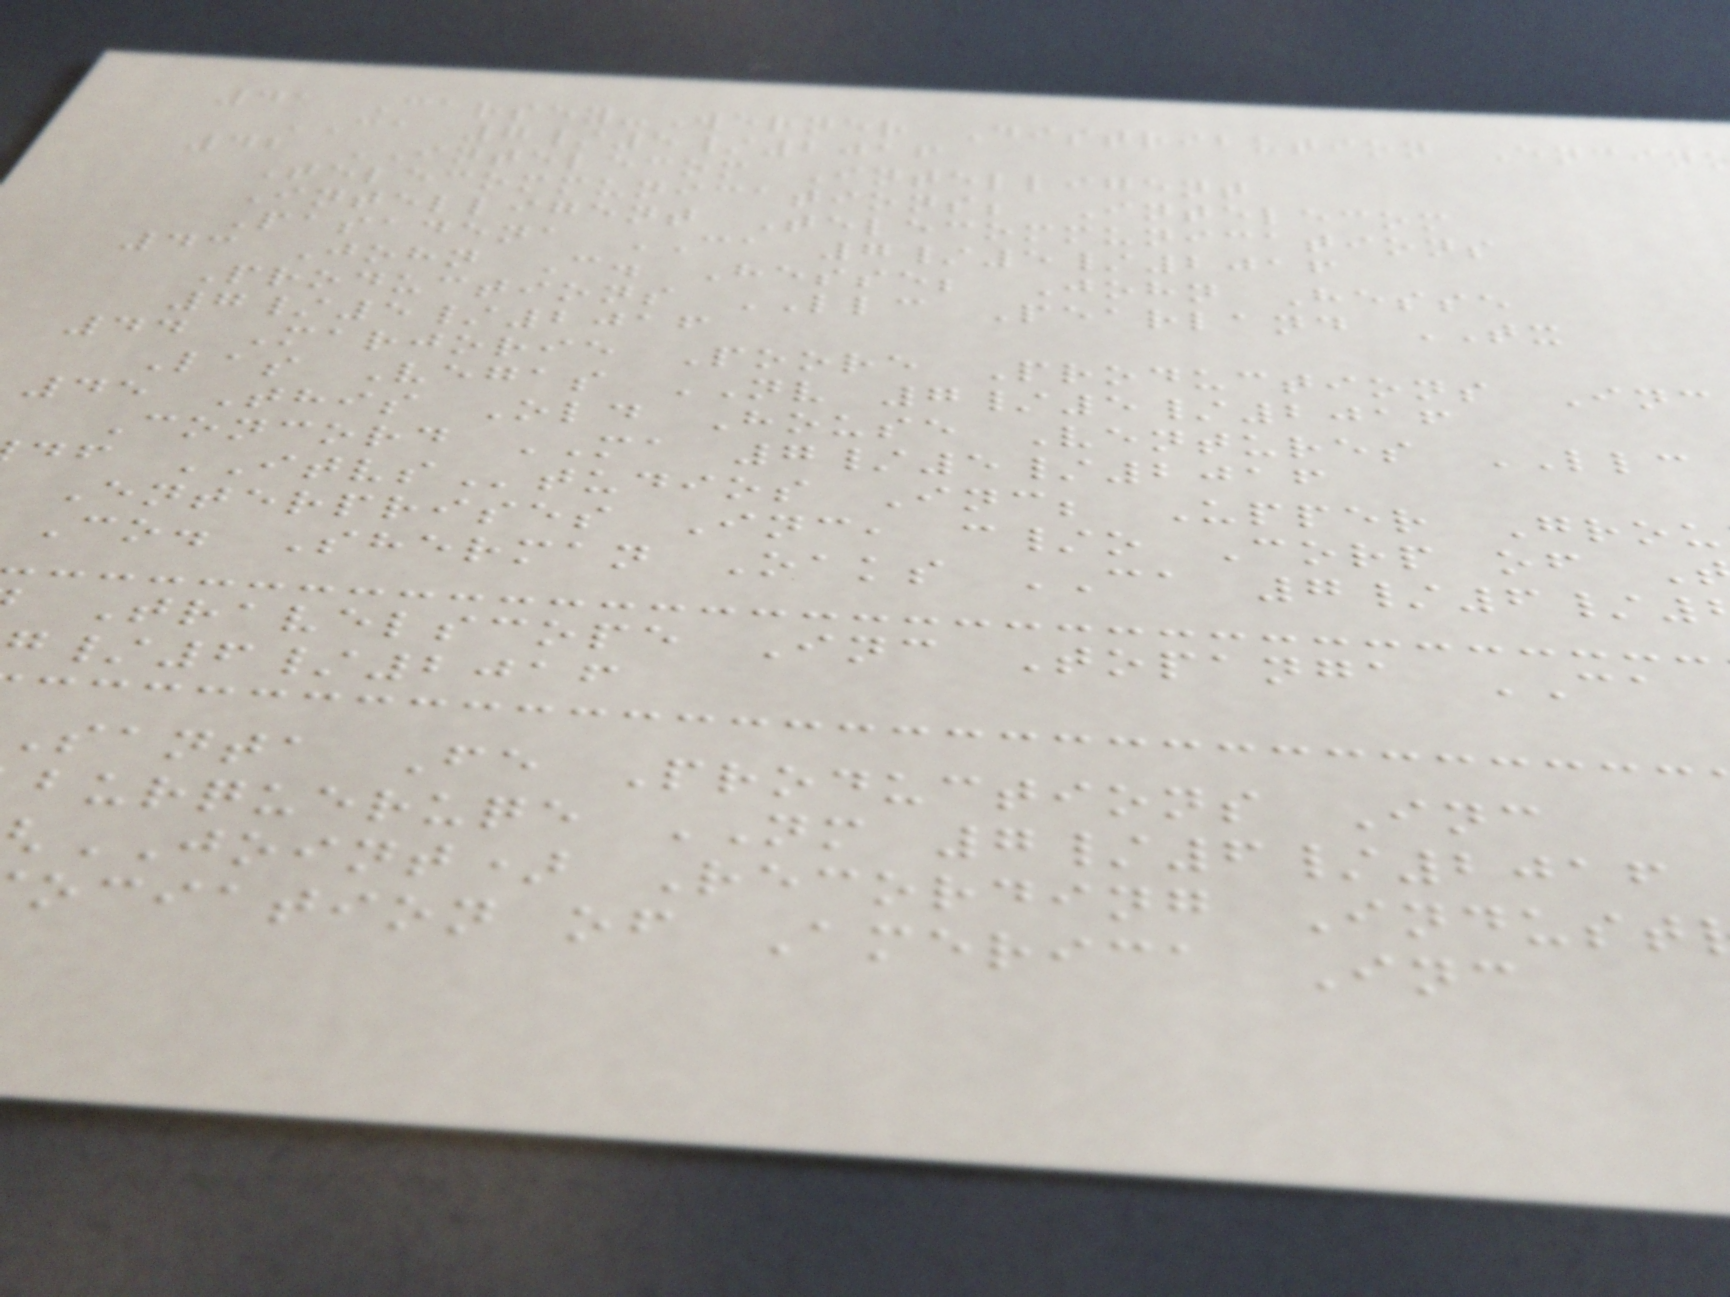41 Carsey-Werner Distribution Encin
CA 7/5/2016
42 INTELECOM Intelligent
Telecommunications; Intelecom
Intelligent Telecommunications
Pasadena CA 7/5/2016
43 John C. Hesse; John Hesse
Productions LLC Pearland TX
7/5/2016
44 Marjorie Poore Productions Inc
Las Vegas NV 7/5/2016
45 This Old House Ventures LLC
Concord MA 7/5/2016
df ITVStudios Inc; Upper Grou
Enterprises Inc, c/o Corp of
Co. Sherman Oaks CA 7/6/
Travelscope Inc Topanga CA
/6/2016
Santa Fe Productions Inc
burqueruqe NM 7/6/2016
JOINT) Recording Indust
ociation of America Inc
